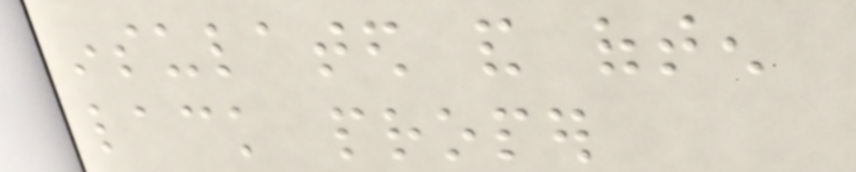insulated and often
lack proper
